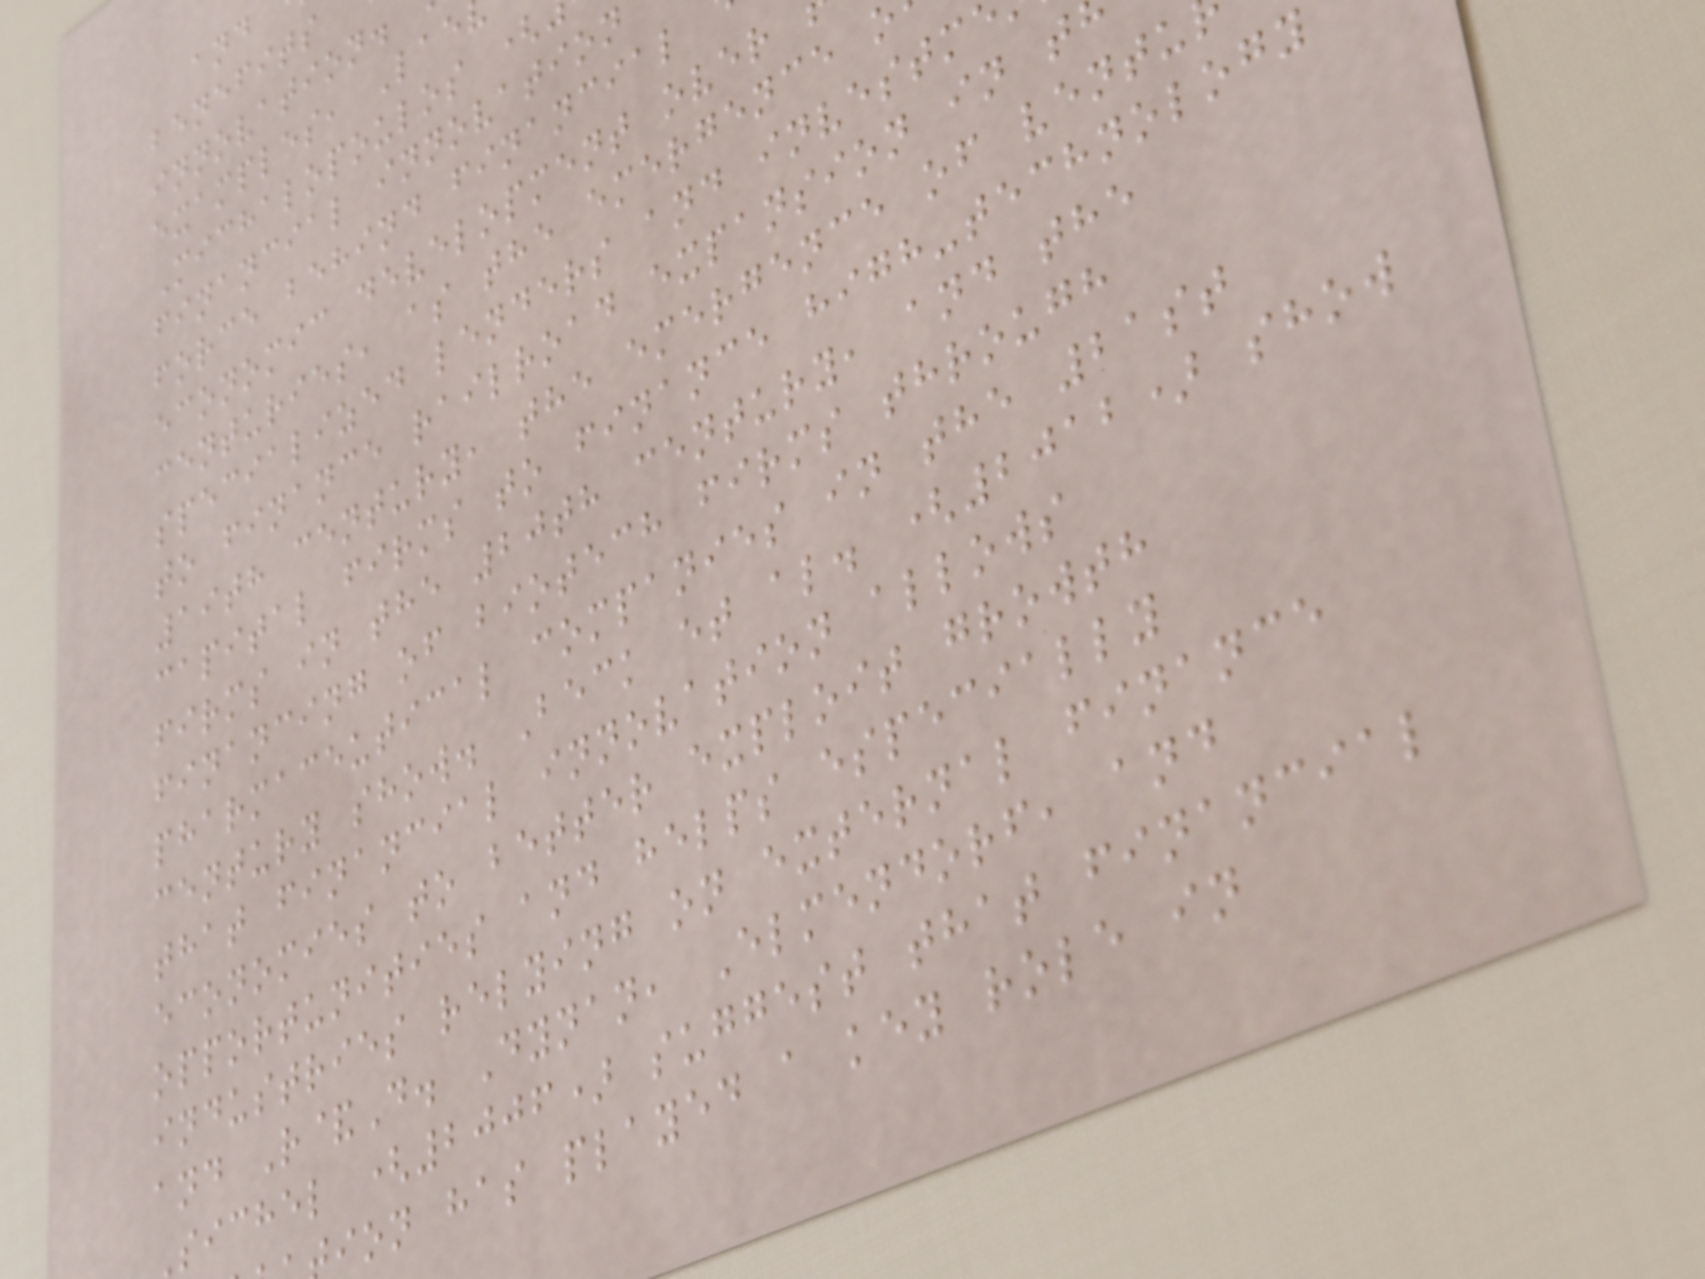benefits
innovation.
examples, Lae
Michalopoulos (
financial innovation
force behind financial
economic development over
centuries, as the emergence
specialized lenders and investm
to finance railroad expansion in t
19th century, the emergence of ventu
capital firms to finance high-technology
firms in the 20th century, and the
financing of biotech firms through
pharmaceutical companies in the 21st
century show. Beck et al. (2012) show
that financial innovation allows
economies to better exploit growth
opportunities and helps especially
industries relying on external finance
and R&D. Dynan, Elmendorf, and
sichel (2006) suggest that financial
ion has played a key role in
